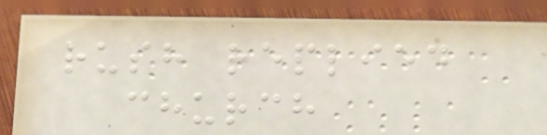rush replied
church
